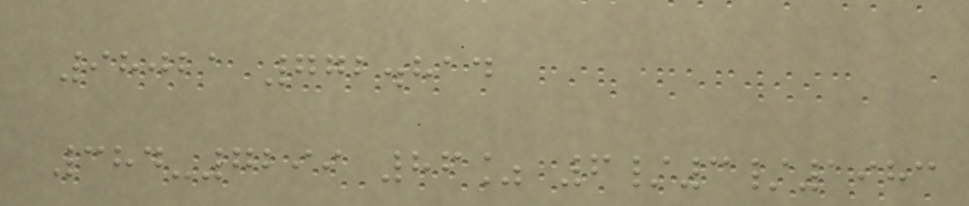98021 772.814
384-7299 86% 6/3/1983
